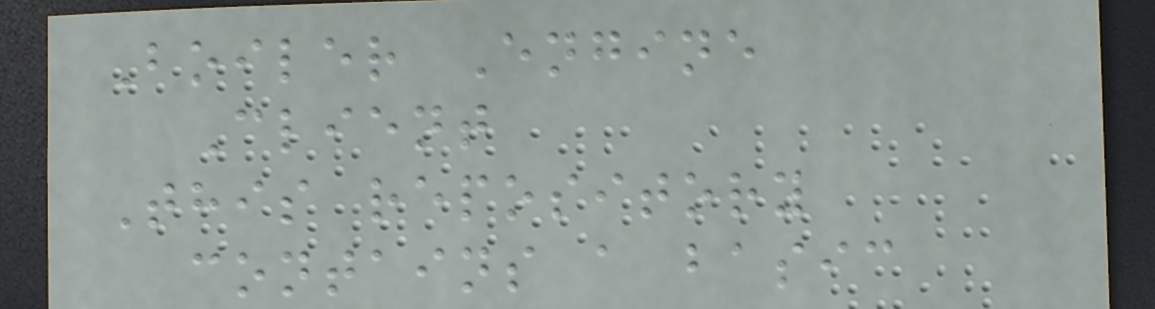Boiler Engine
Client
This repository
contains a basic
